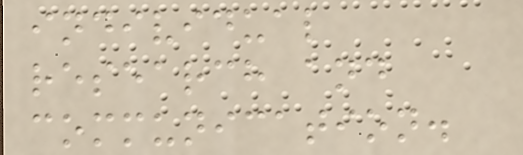individual
research and
communication.
